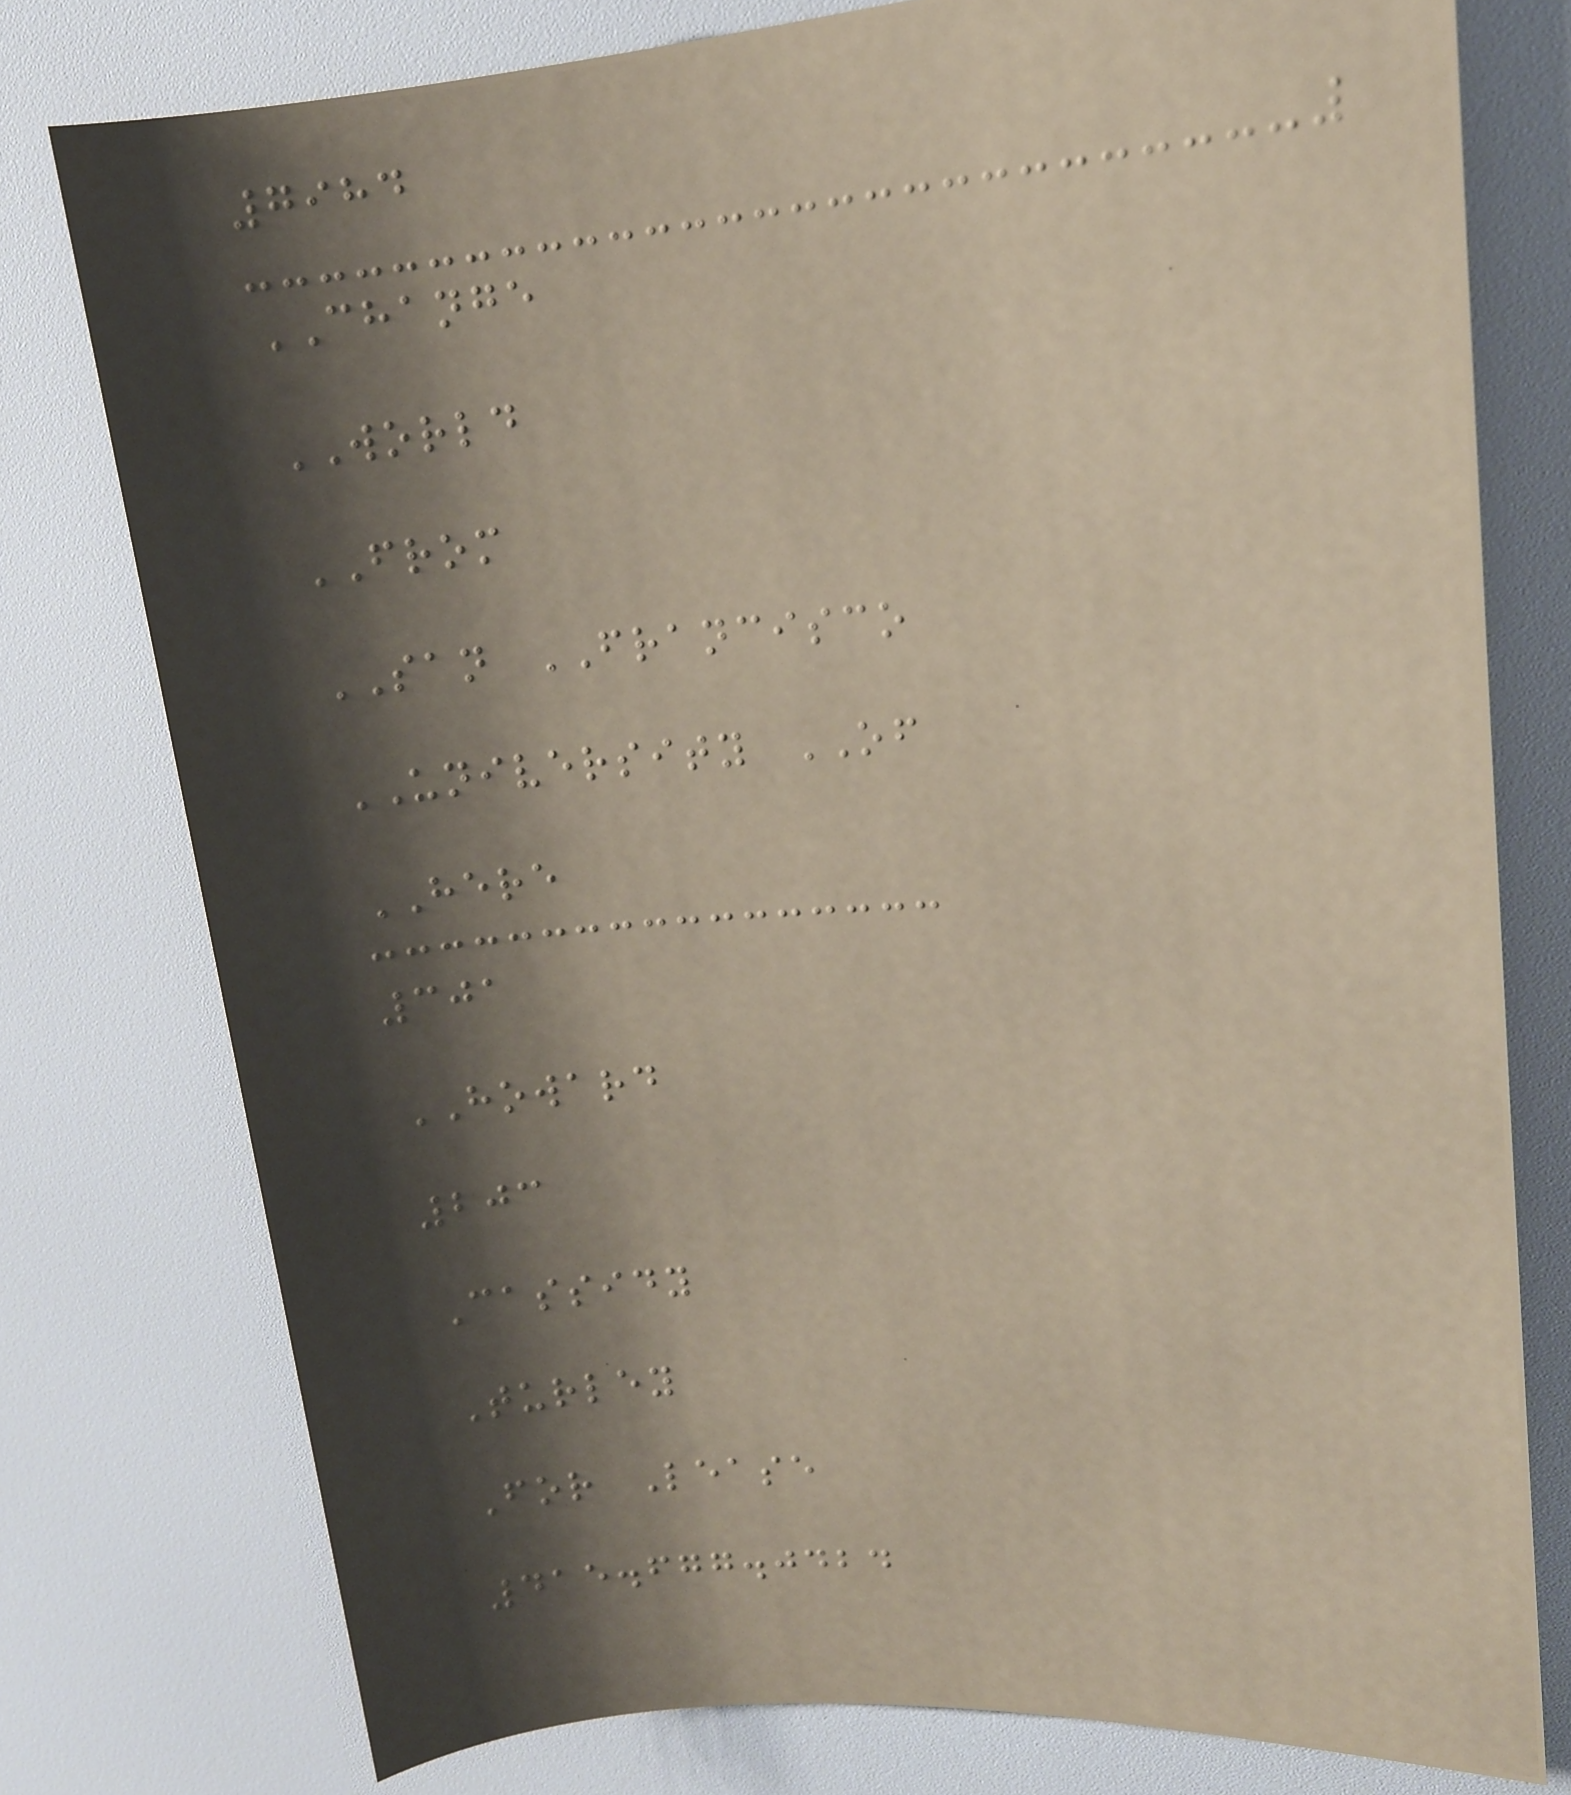7984
CHANGE
WORLD
FROM
SAN FRANCISCO
UNIVERSITY OF
HERE
301
HOWARD
203
Cassidy
Turley
For Lease
415.677.0424
